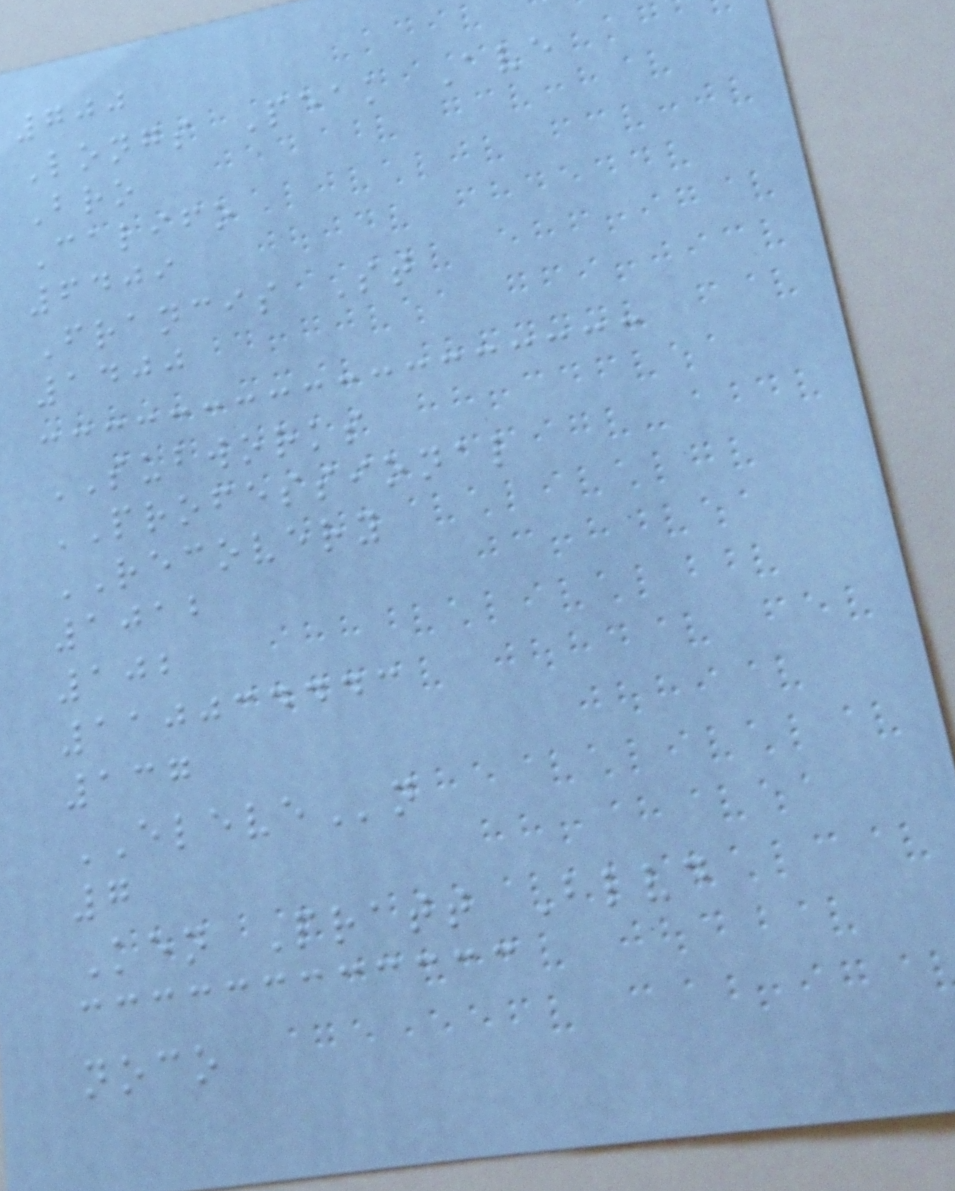700
Longs Peak Ave
Bro
Califo
6409
Francis St
1400
SUBWORKS
PROFESSIONAL
RECOVERY
1012
102
110034443
137
ELEVEn
7
Ken Pratt Blvd
noco
